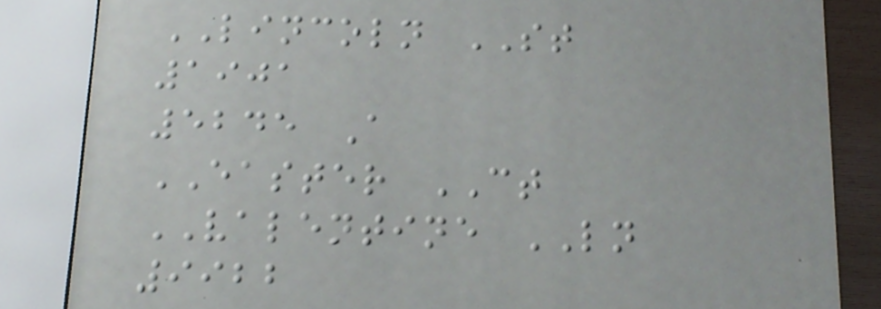LINCOLN ST
1901
5245 A
EASTER CT
VALENTINE LN
9922
